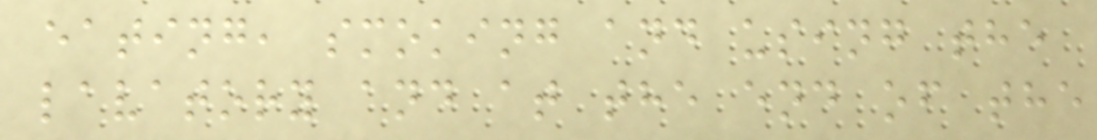eating, smoking and using the
lavatory and at the end of the
